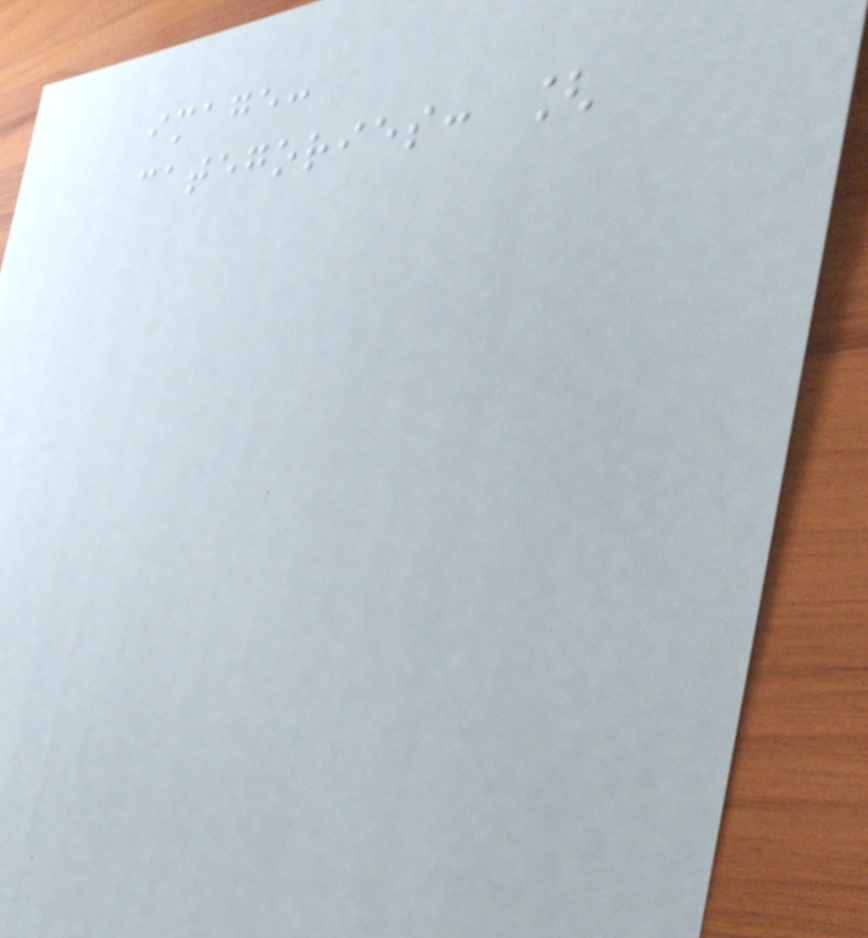image:
categories: [
